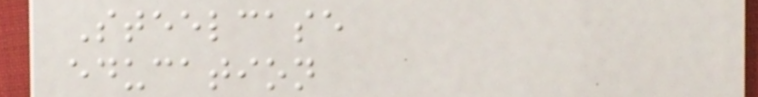Steelcase
education
